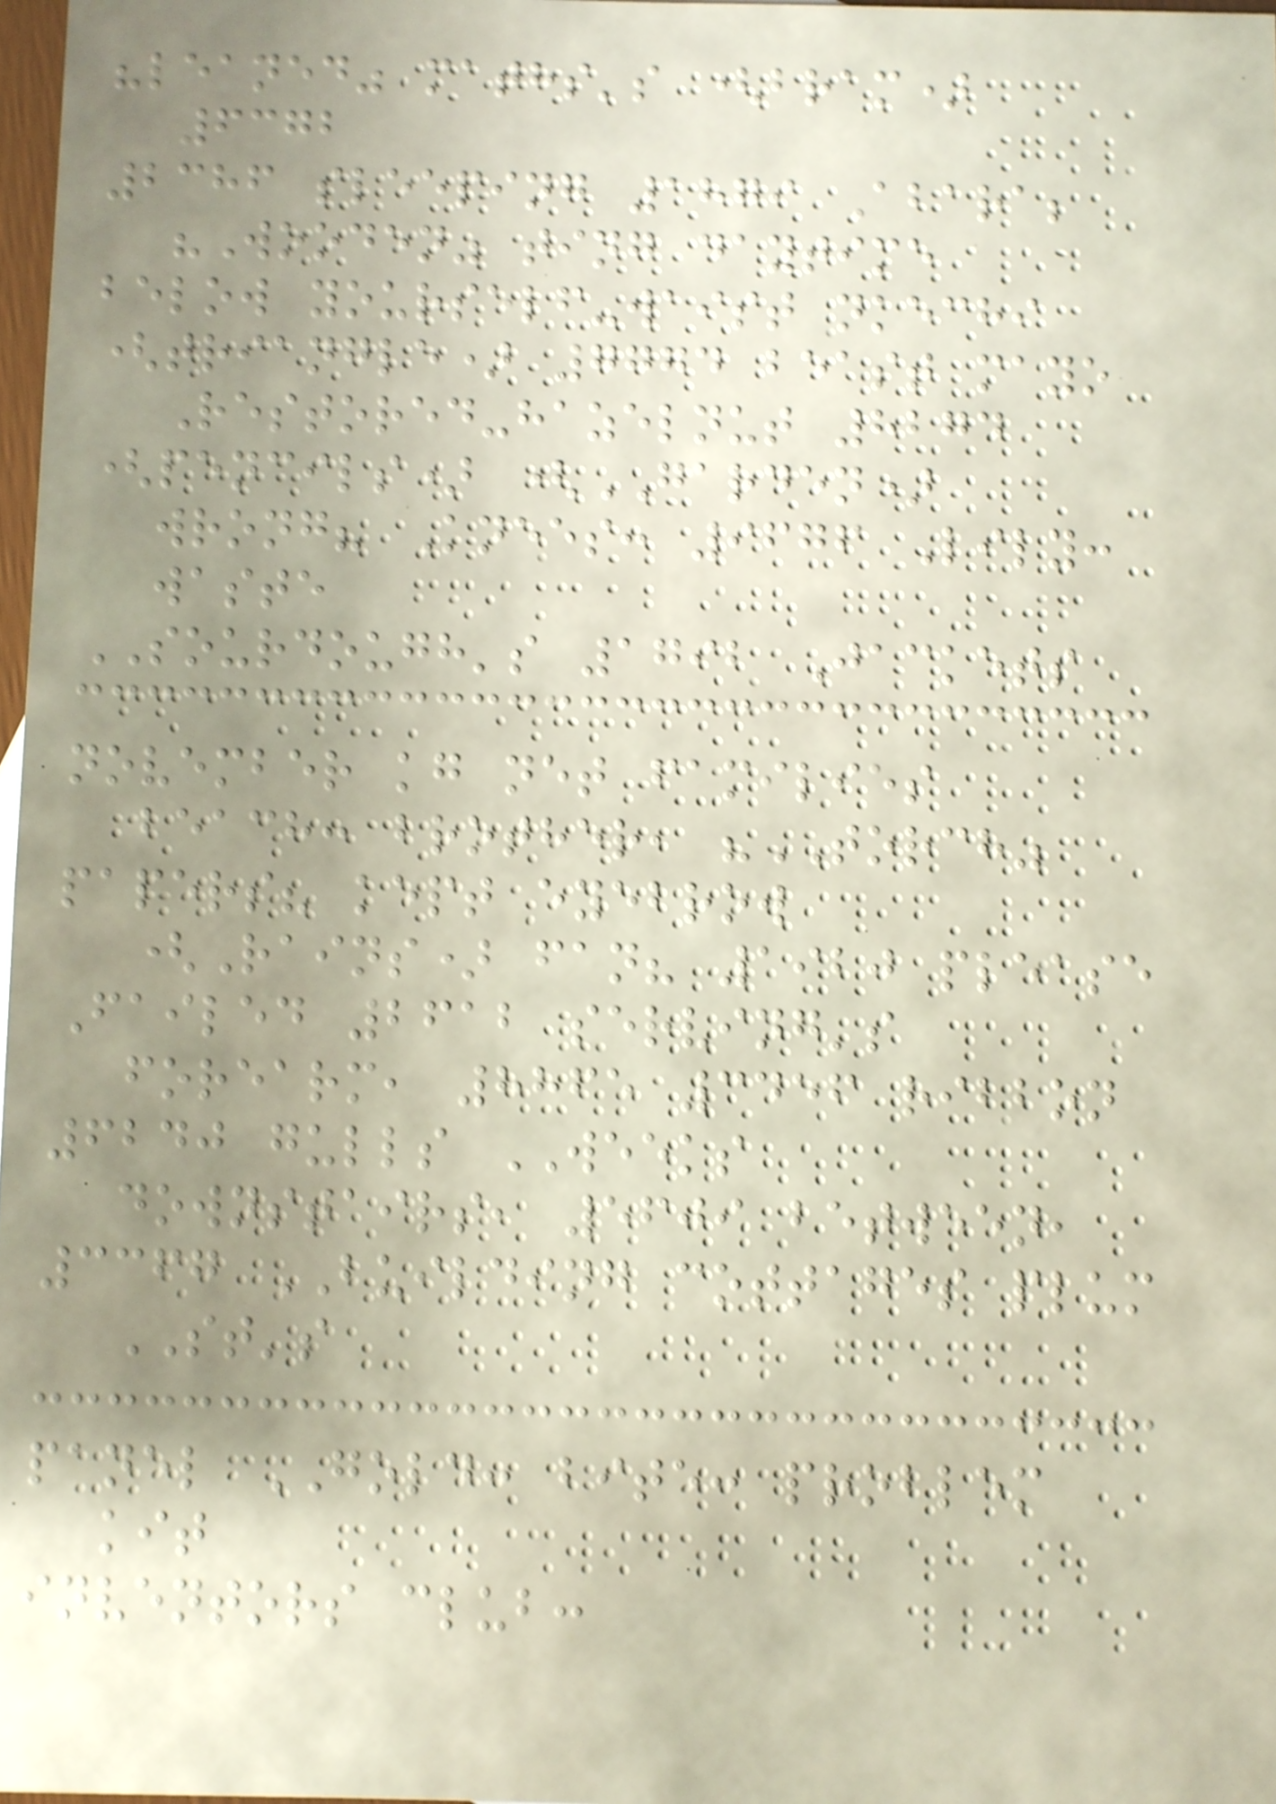"leaned" maths's (bram)
6372
2386 sleeping 1879 Abara;
"Wooden" ting daytime
below yourself-waist nkechi
(triangle) 7774 beast mayo
Restored-hazelnut 8274
(pencils) (GARDEN)
wrong? Knees: 9676 Lily:
waste
SOURDOUGH's 1792 Jackets
november kg net families
beach: brother, "TORCH"
papers? kept eyebrow
(Rains) fan? 1920 please
Failed 2612 serving's
forearm, 8865 3456 ribbon
6240 gulls WEEKS
downstairs, 5609 between,
3367 BUILDING cottages plum
ST's
panel GOLD: bite: problem
kit
inventors club:
